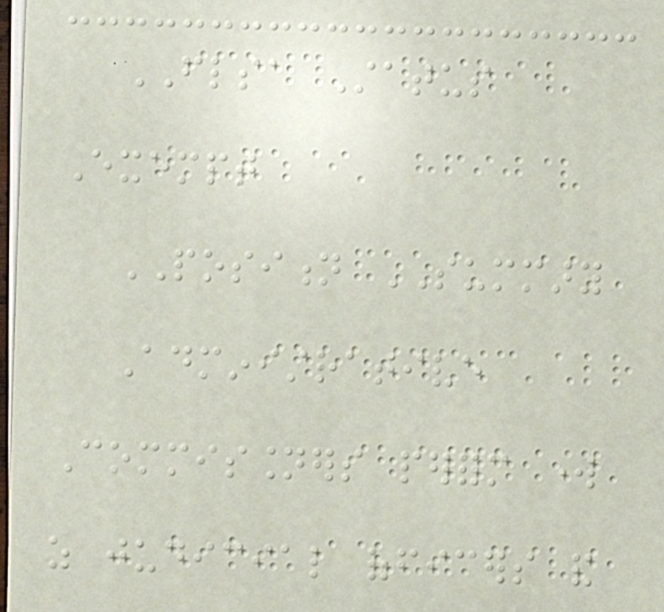FLSA Status
Exempt
POSITION SUMMARY
Administrative
Commissioners perform work
as judicial officers and
